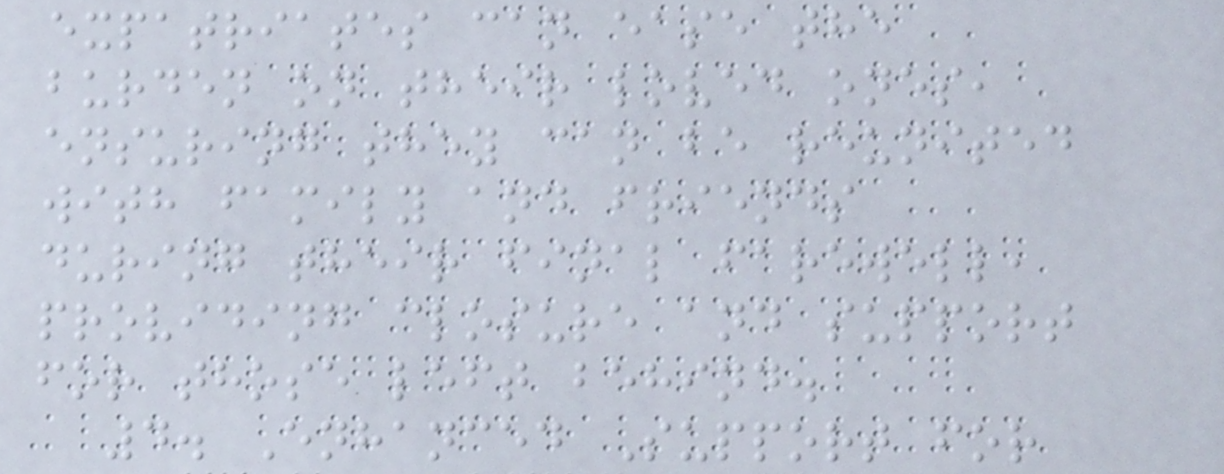expatriates can ease the
burden on their loved ones,
ensuring they can be reunited
with family and friends
during their final farewell,
providing closure and support
for those left behind.
4. Enhanced Support for
